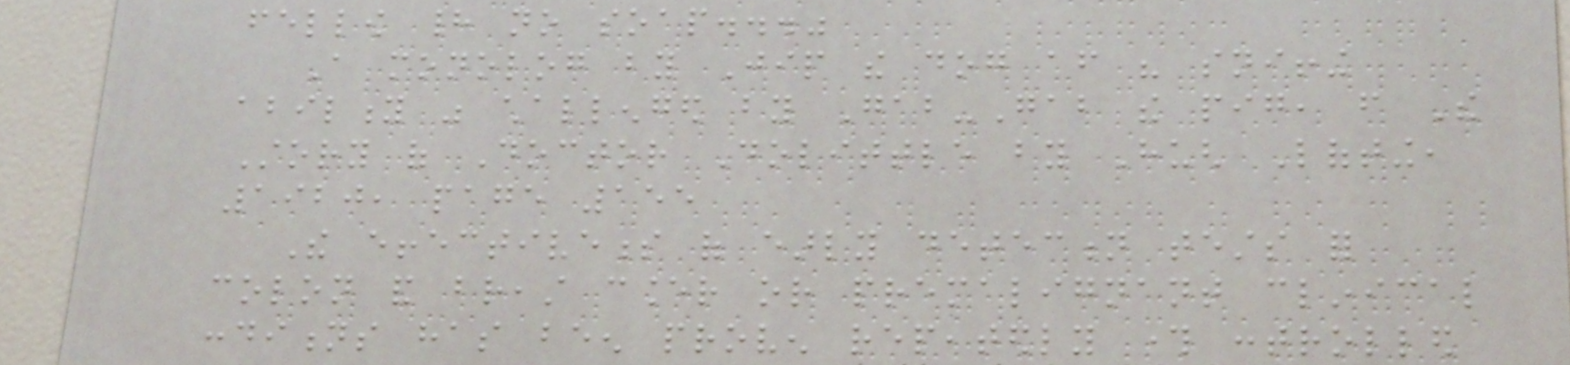fellow had no soap..."
A monolog by Jip the dog after his sniffing
ability was challenged by Gab-Gab the pig, from The
Story of Doctor Dolittle by Hugh Lofting,
1920, page 155
The effectiveness of early detection tests for
colon and breast cancer or premalignant clinical
conditions has been proven repeatedly through controlled
